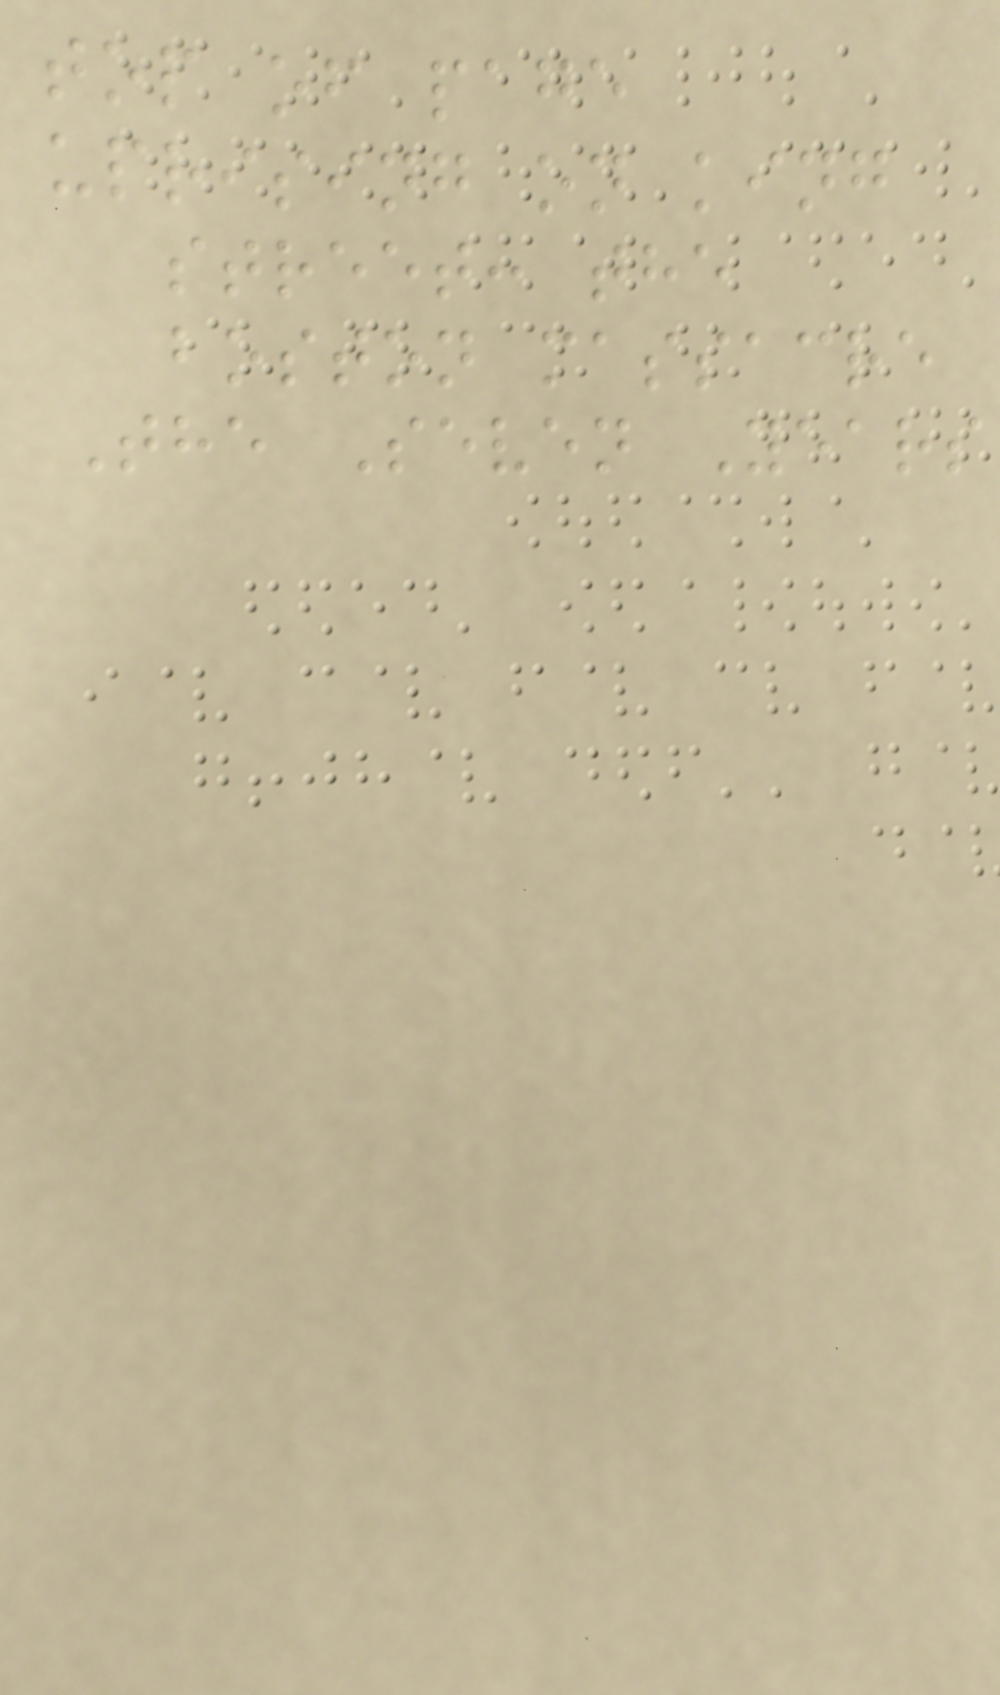top of page
uprising on king
street: the
boston massacre
The Seven Years
